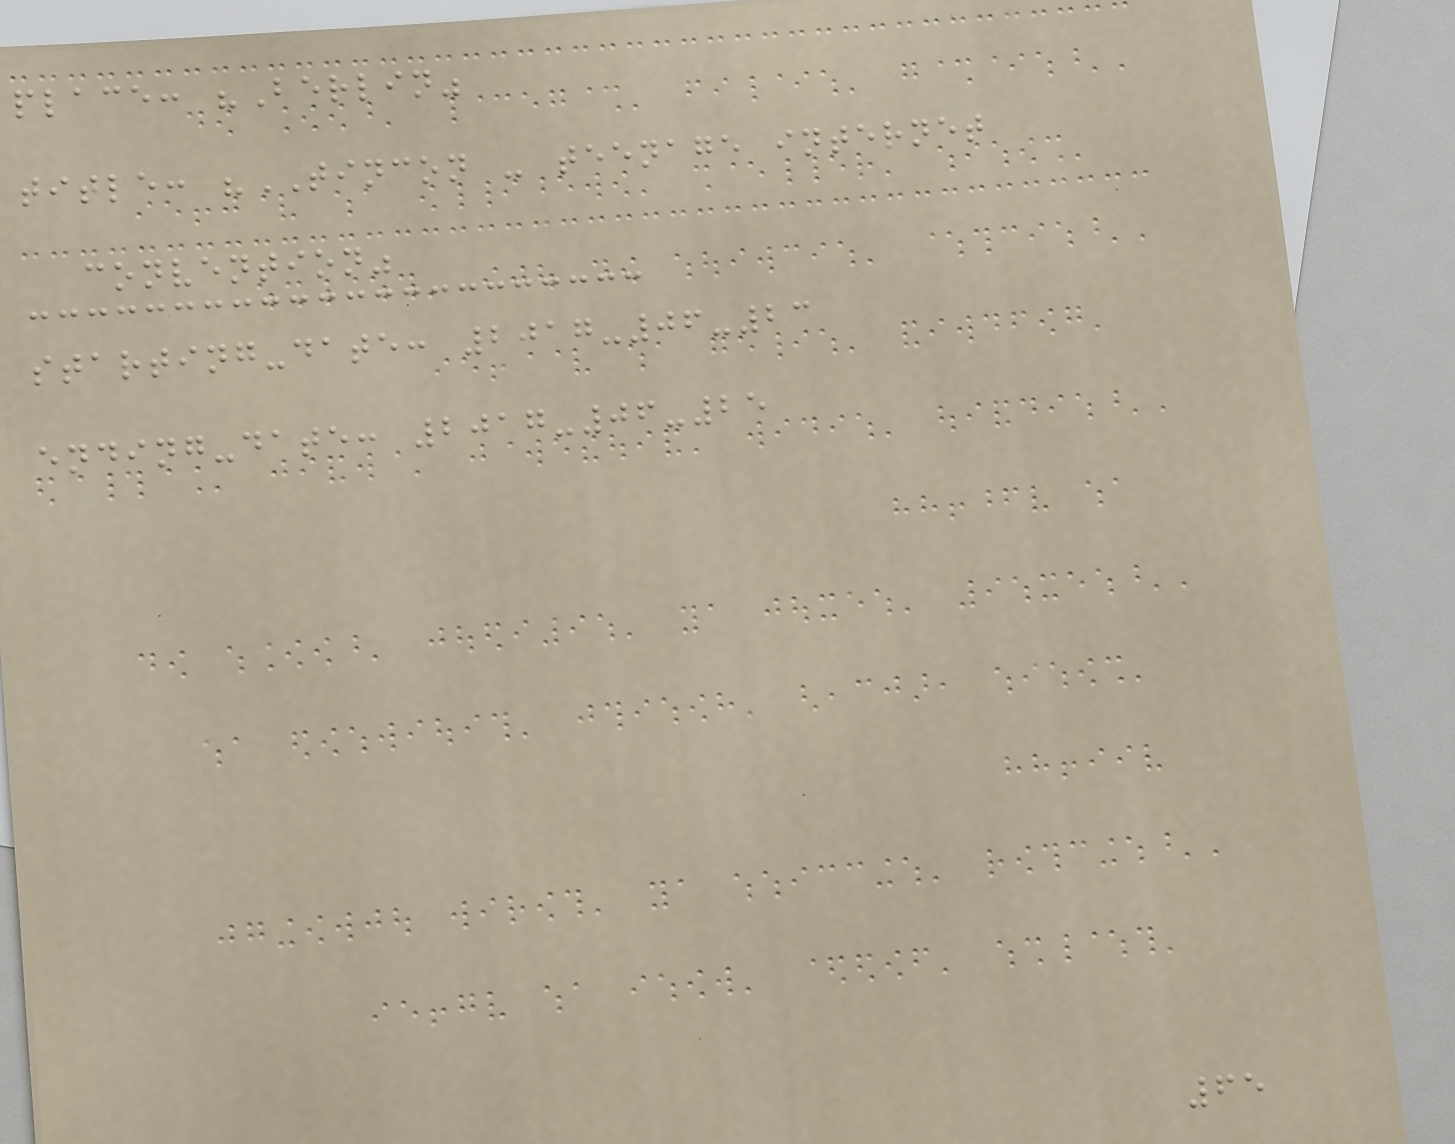place: "Berlin"
title: "TINCON - teenage internet
convention"
starting-date: 2017-06-23
ending-date: 2017-06-25
65
